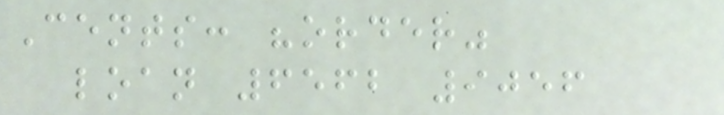Cents: "order"
loan 6562 9056
